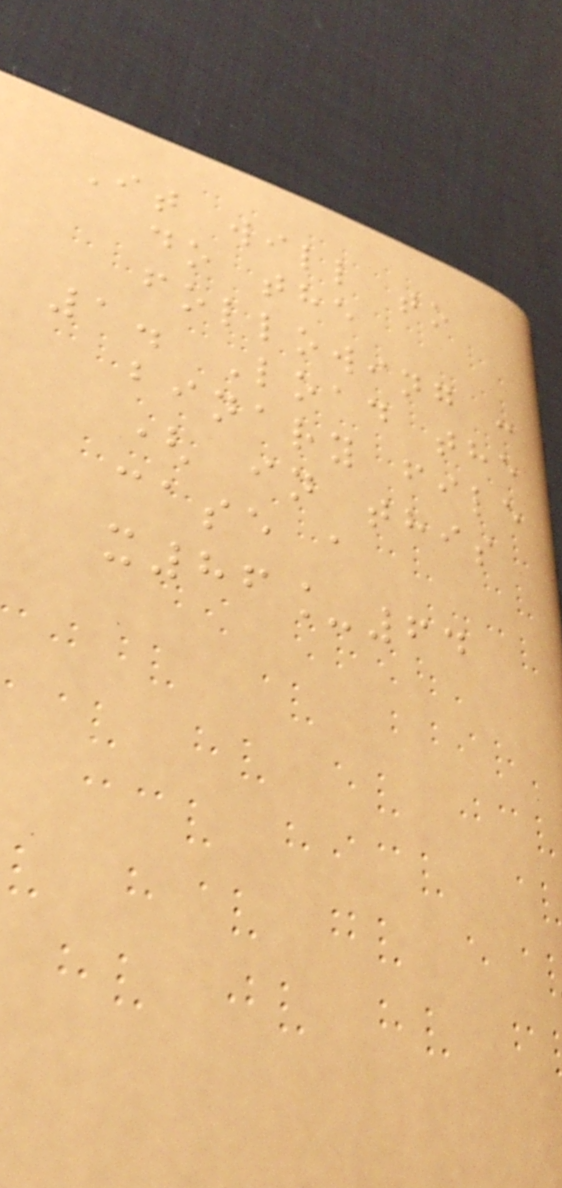It will to
do the
following :
1. Load the
binary file
( in this
case a
x86_64
